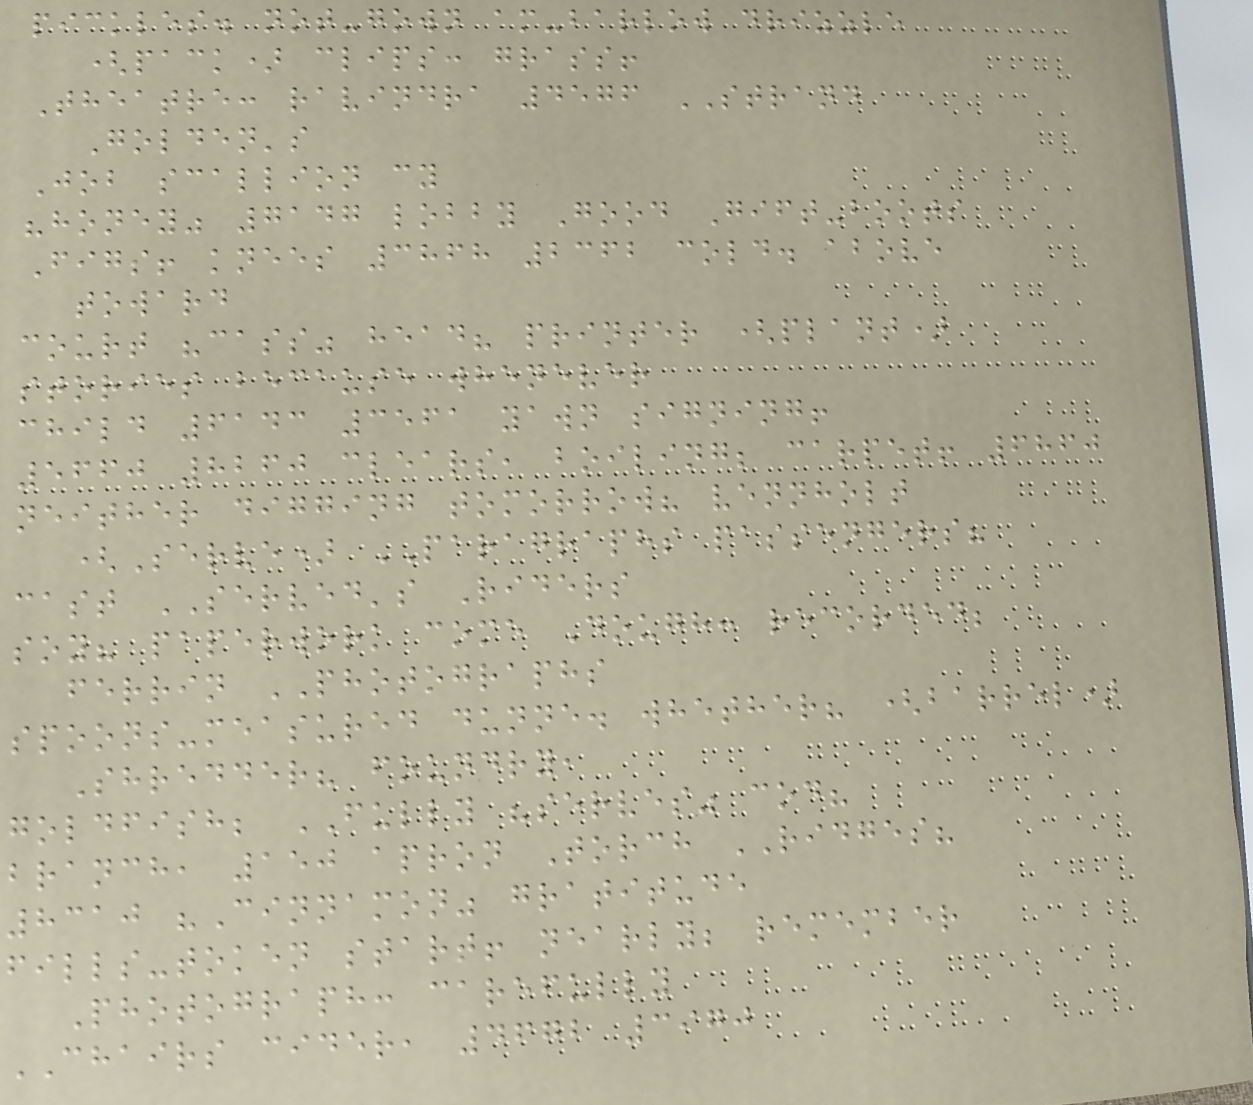pickles. not-gown am-barlow drizzle
(pack) clips: grass!
Theatre: ravindra 4576 STRAND
Golden's
Job scallion cy
"honey" 7147 lobby Good Gift-boots
Figs! knees 3868 2362 cold. above
toward
court "cass" head? printer (plant)
stories because whenever
child 6143 3561 yawn signing!
5660 8260 clears, boiling; carpet! 6860
neither digging tomorrow? vennholt
(Serve) PARAGRAPHS passengers?
cast SERVED's Riders
soy? paperwork come Dough: recorded;
ferrin PHOTOGRAPHS
spoons-measured dunne. whether? (barrel)
Shredder? foundry,
goldfish; FULLY "serves" cod?
branch, 150 apron Torch RIDGES?
8310 "Cinnamon" gratitude
fills-token start! nearly; remember
Photograph: carefully
CHAIRS cider, 4672 3970
